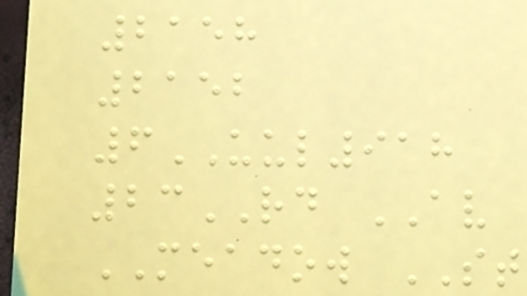2158
2152
6UUL918
23RD AV
MEADOW ST
